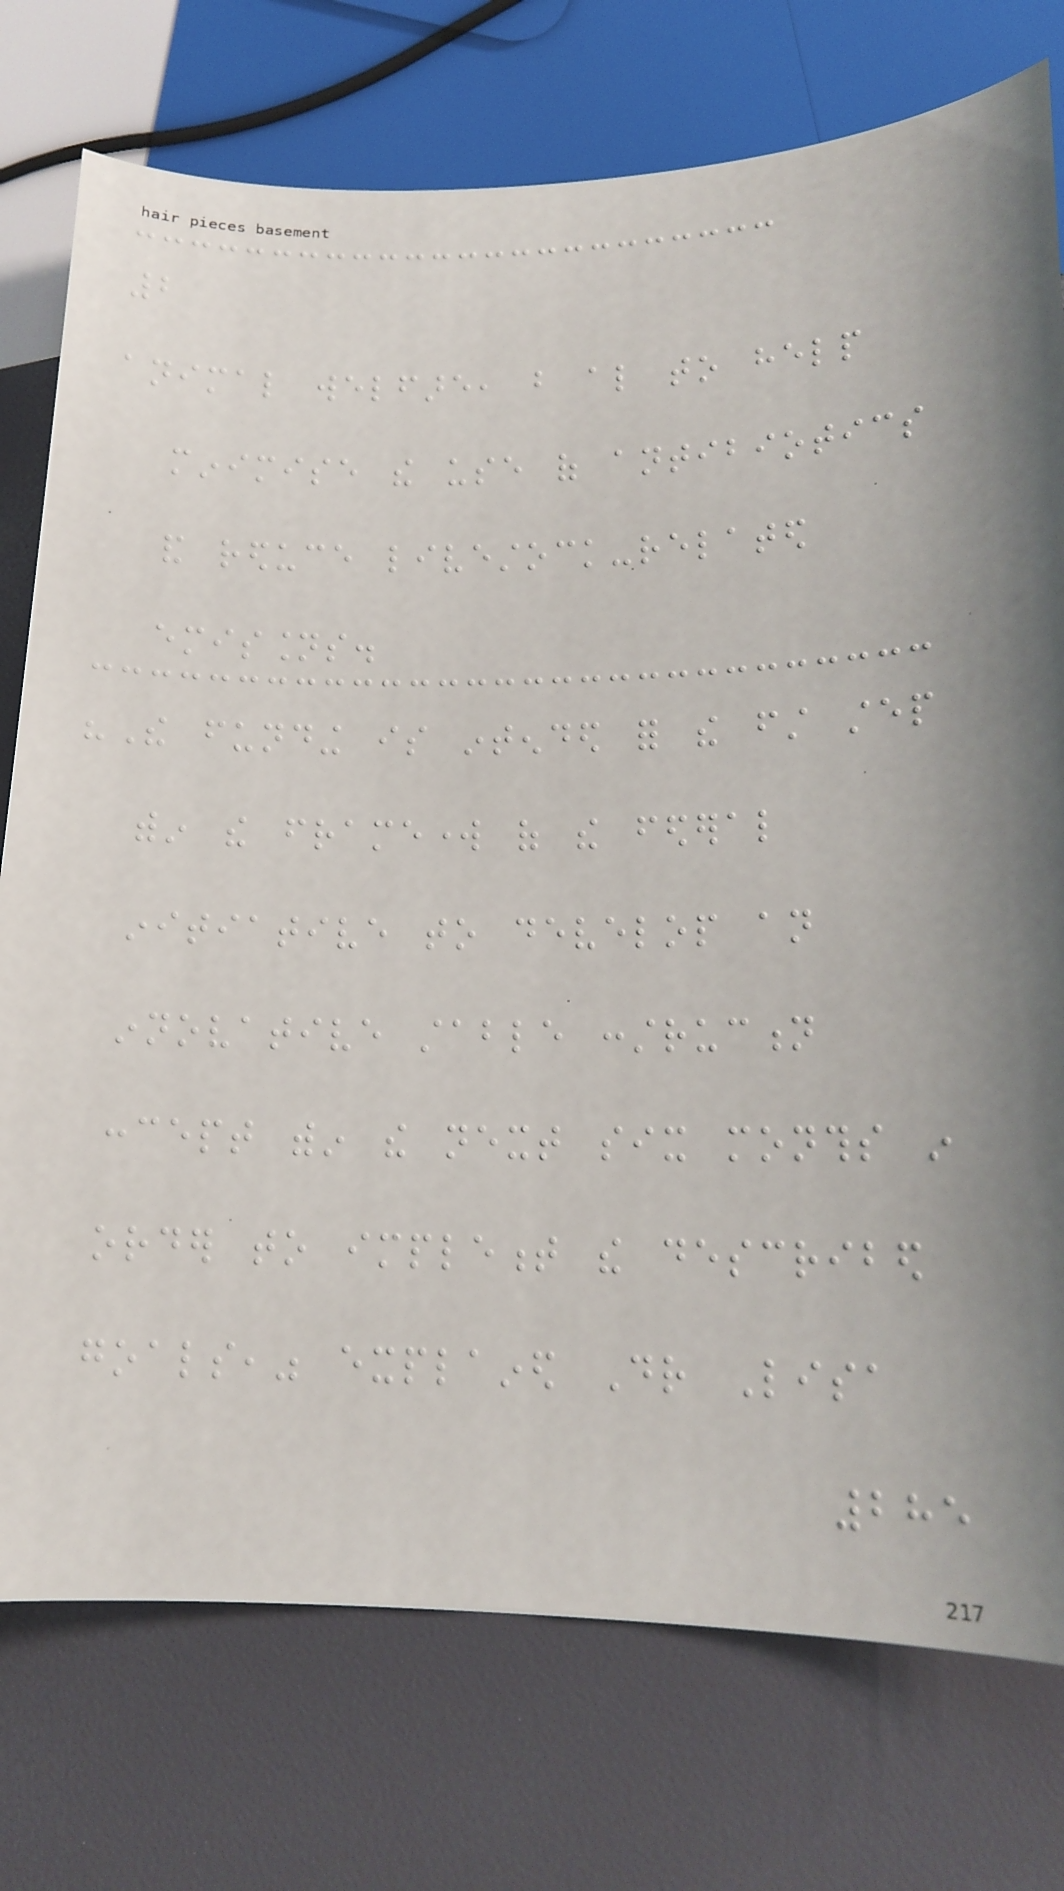2
animal welfare, but also to help
minimise the use of antibiotics
and reduce livestock-related
emissions.
"The funding is intended for the first step
within the framework of the federal
initiative to develop an
innovative stable construction
concept within the next six months in
order to implement the described
goals," explained Dr Lisa
285
